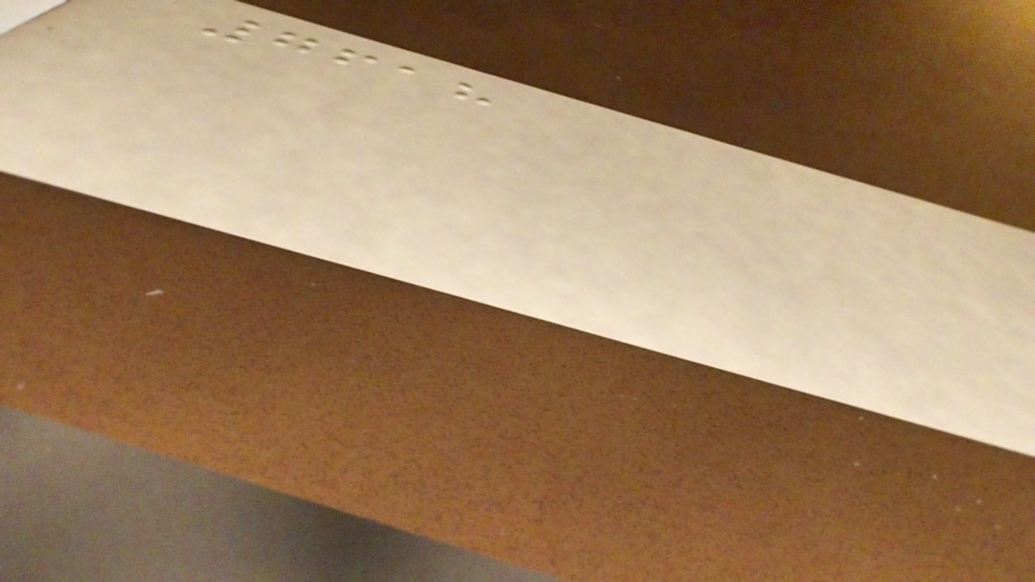7618
